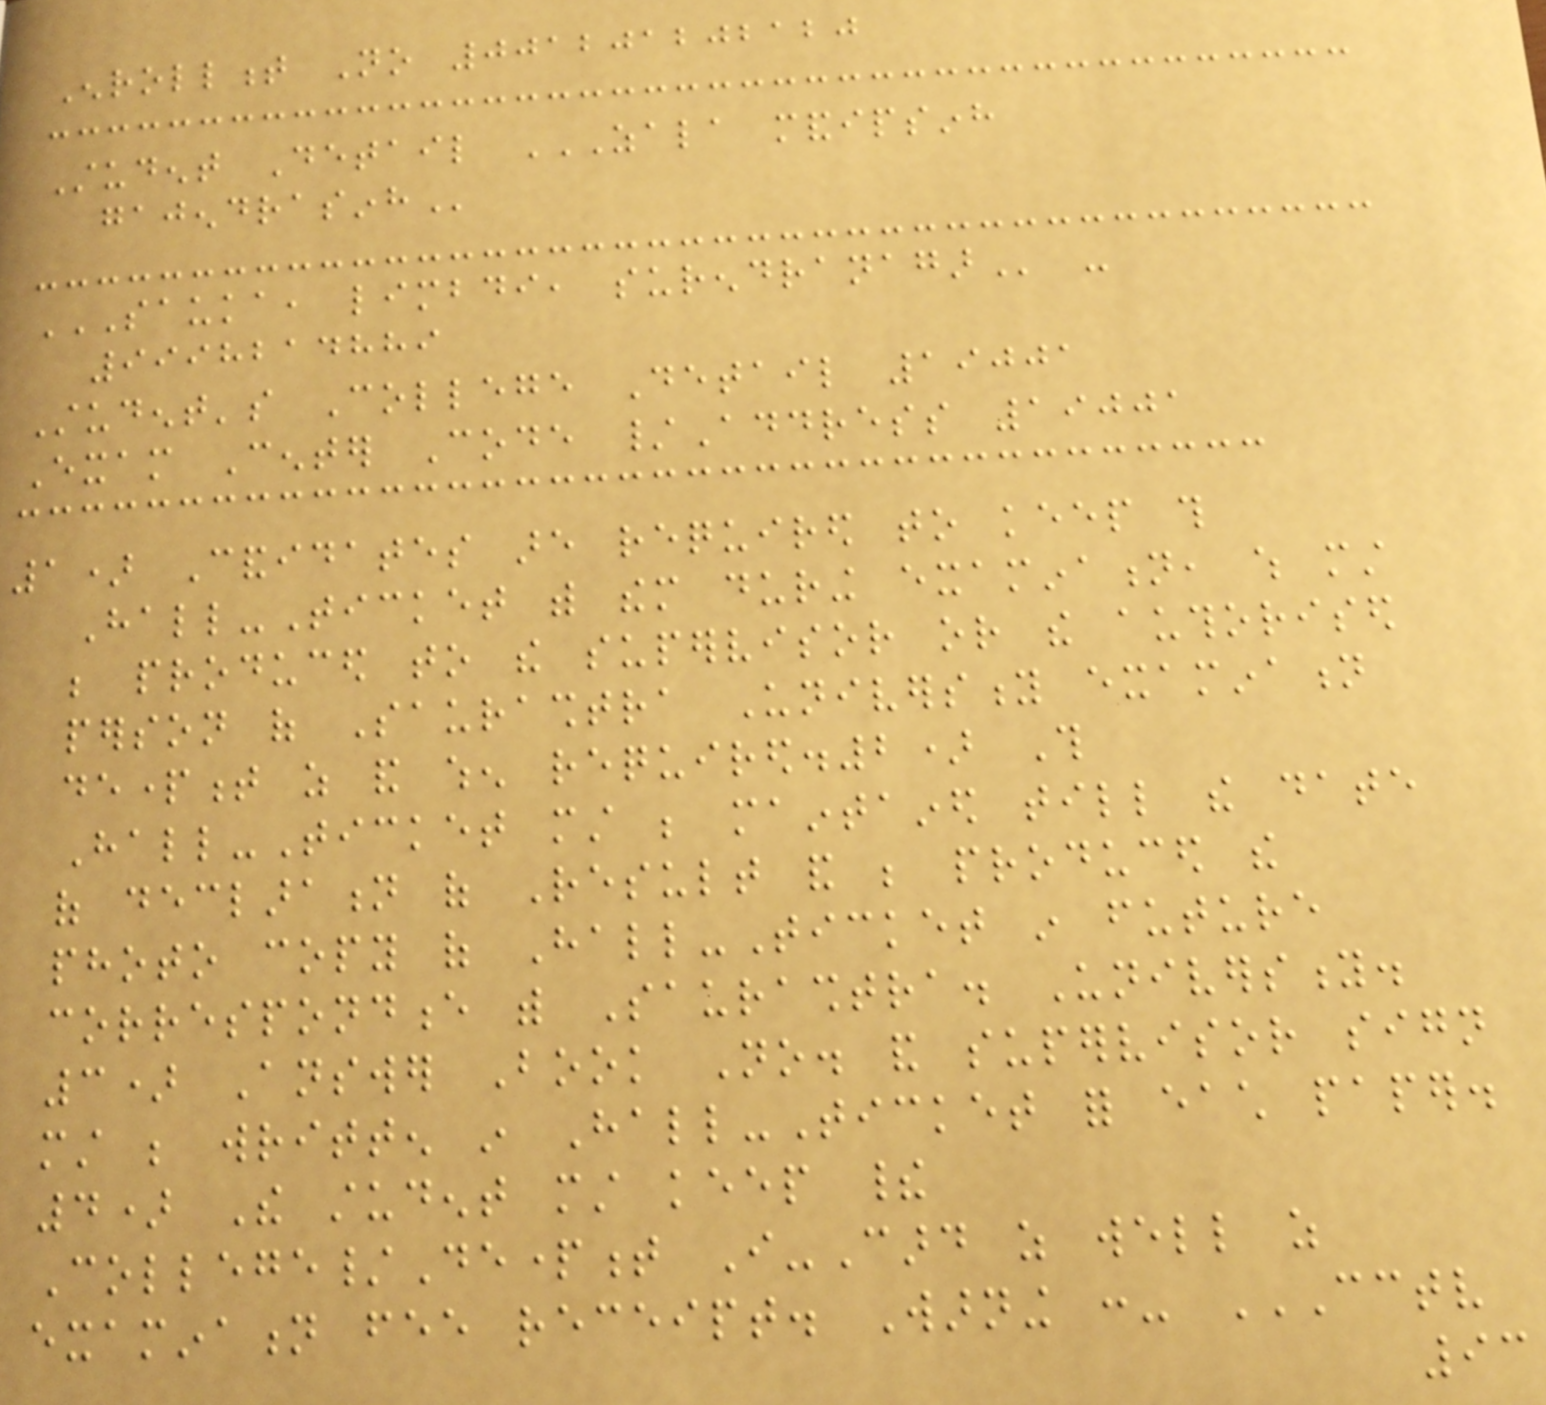Enrollment No 001201202120
Student Detail ZALA MANDIPSINH
GAJENDRASINH
SAUKA, LIMBDI, SURENDRANAGAR -
9998214889
Student's College Detail 19001
Exam Center Code /Address 19001
1) Candidates are required to keep this
Hall-Ticket with them during examination, which must
be produced to the supervisor or the authorised
person of Saurashtra University examination
department as and when required.2) This
Hall-Ticket must be maintained till the date
of declaration of Result and be produced the
photo copy of Hall-Ticket in future
correspondence with Saurashtra. University.
3) Answer Book No. and supervisor sign
must be written in Hall-Ticket for each paper.
4) The student must keep their
College/Department I-Card as well as
examination fee receipt. Warning :- CCTV
93
